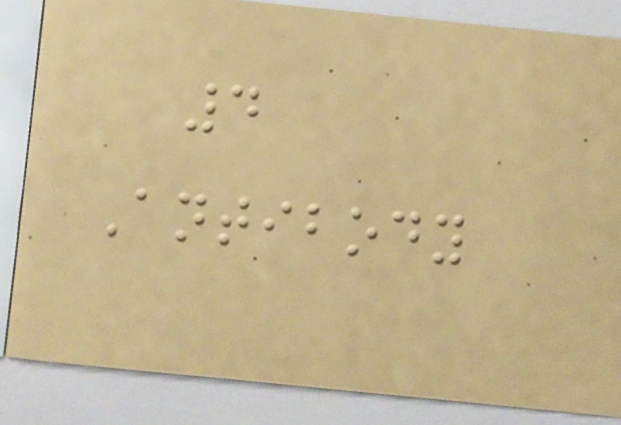4
Antibody
